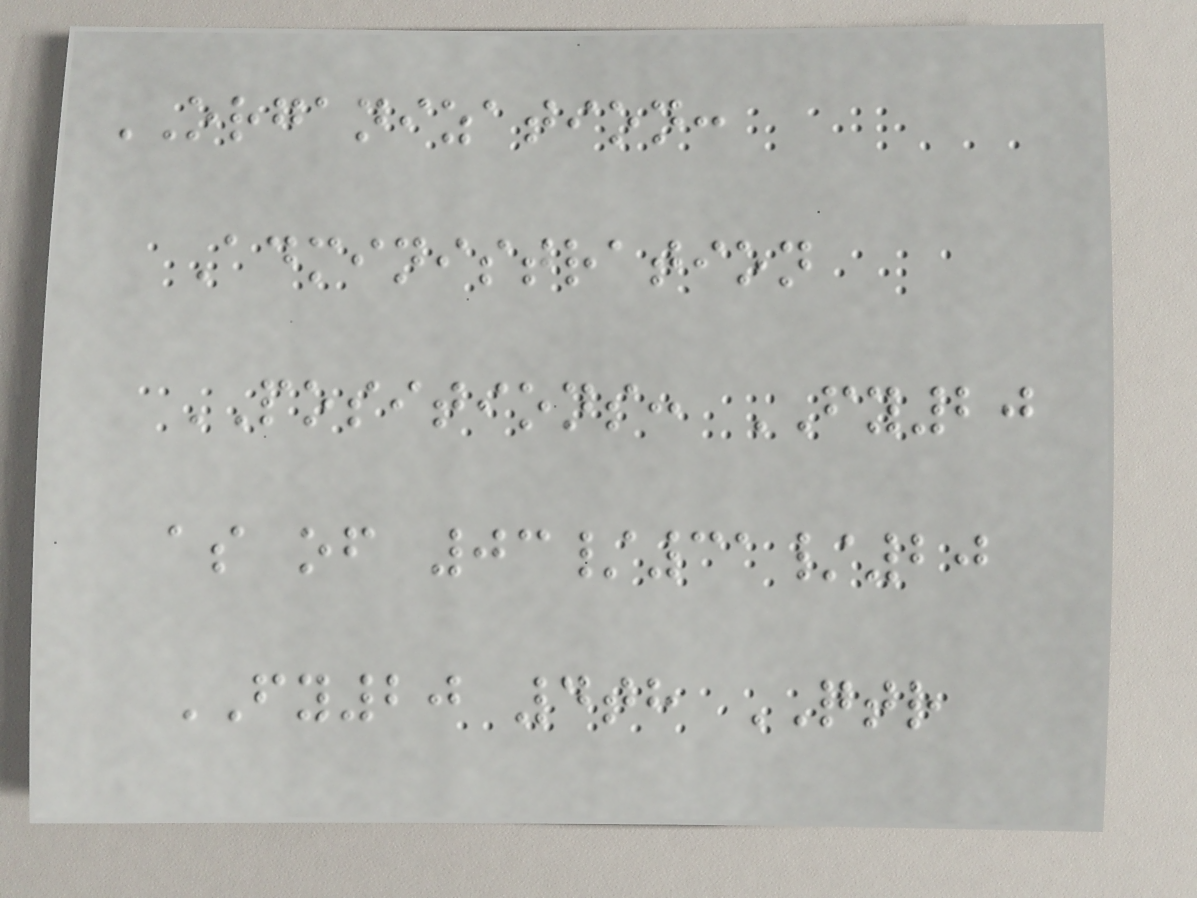ORGANIZATION:
Administration
POSITIONS: FY20
as of 03/31/20
FY20 4th QTR
